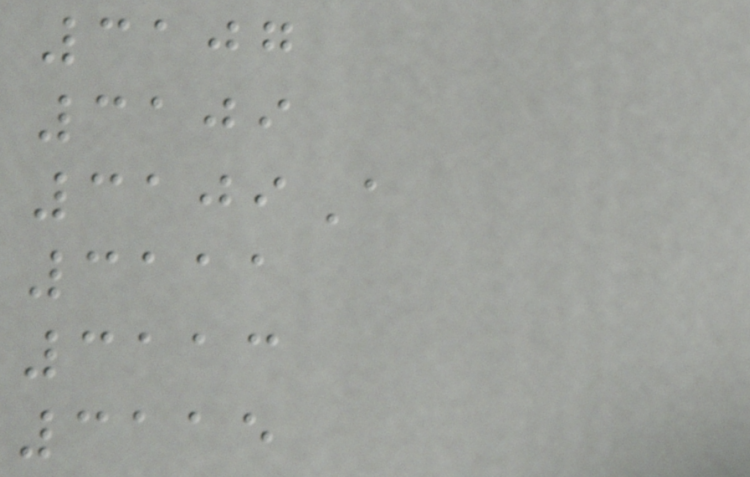3107
3109
3109A
3111
3113
3115
